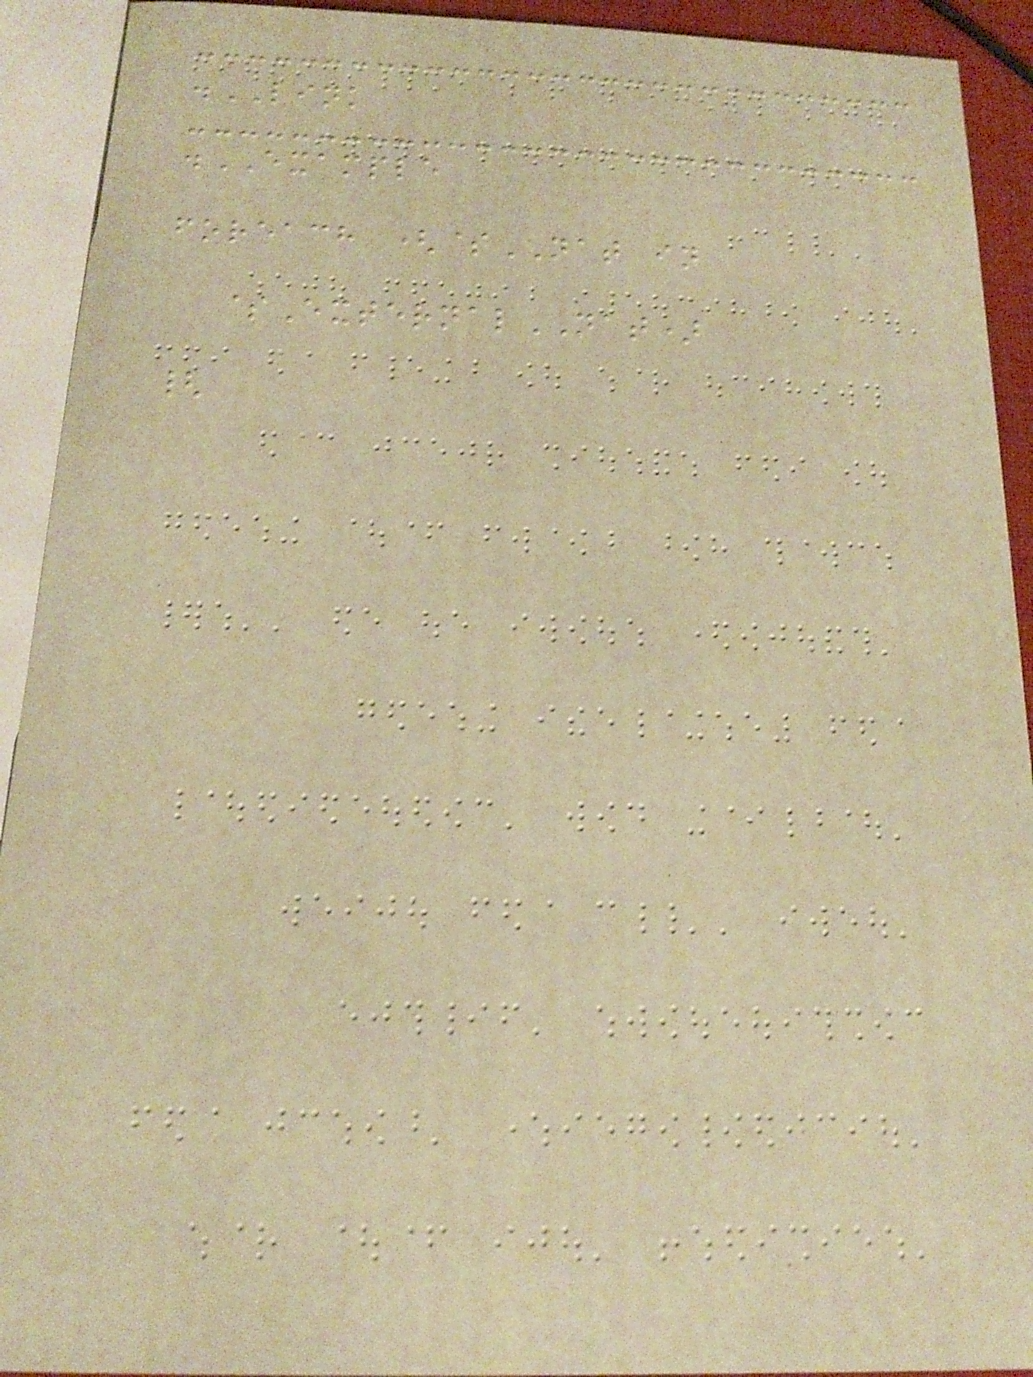.LINK
.EXAMPLE
foreach ($NAT in
$ExternalNAT)
{
